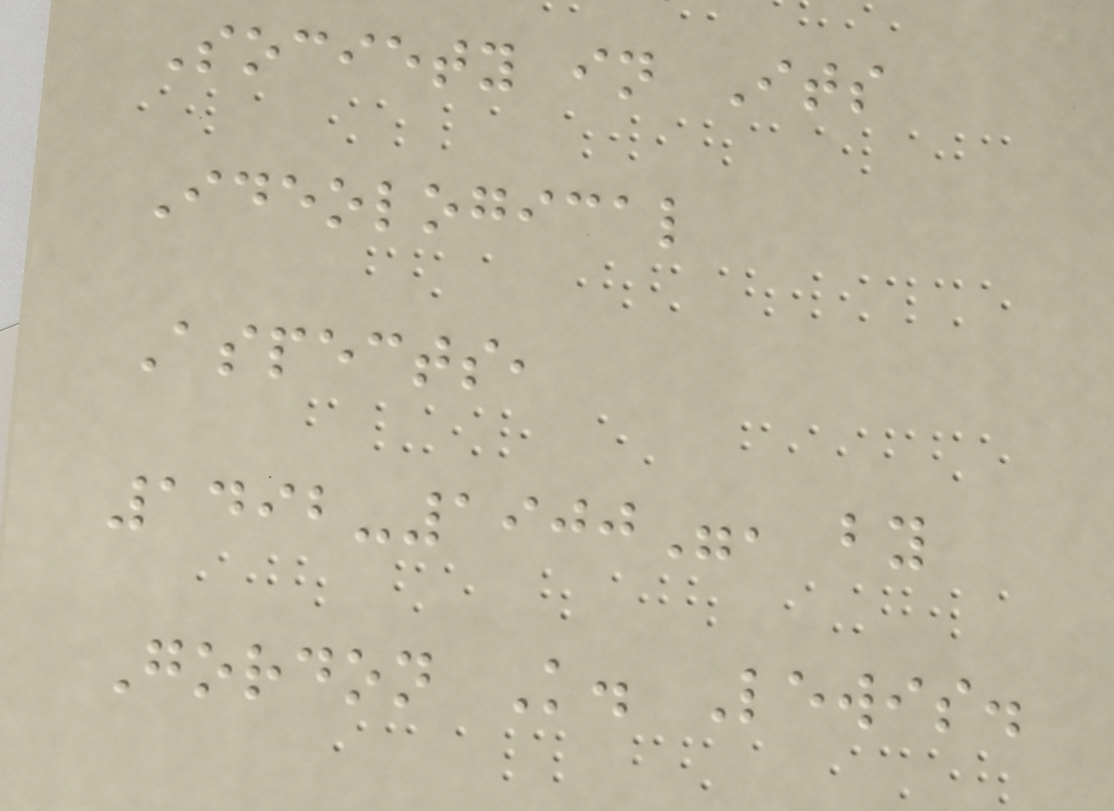Society in Its
Ideological
Aspects,
1492-1900", by
Gordon K. Lewis.
